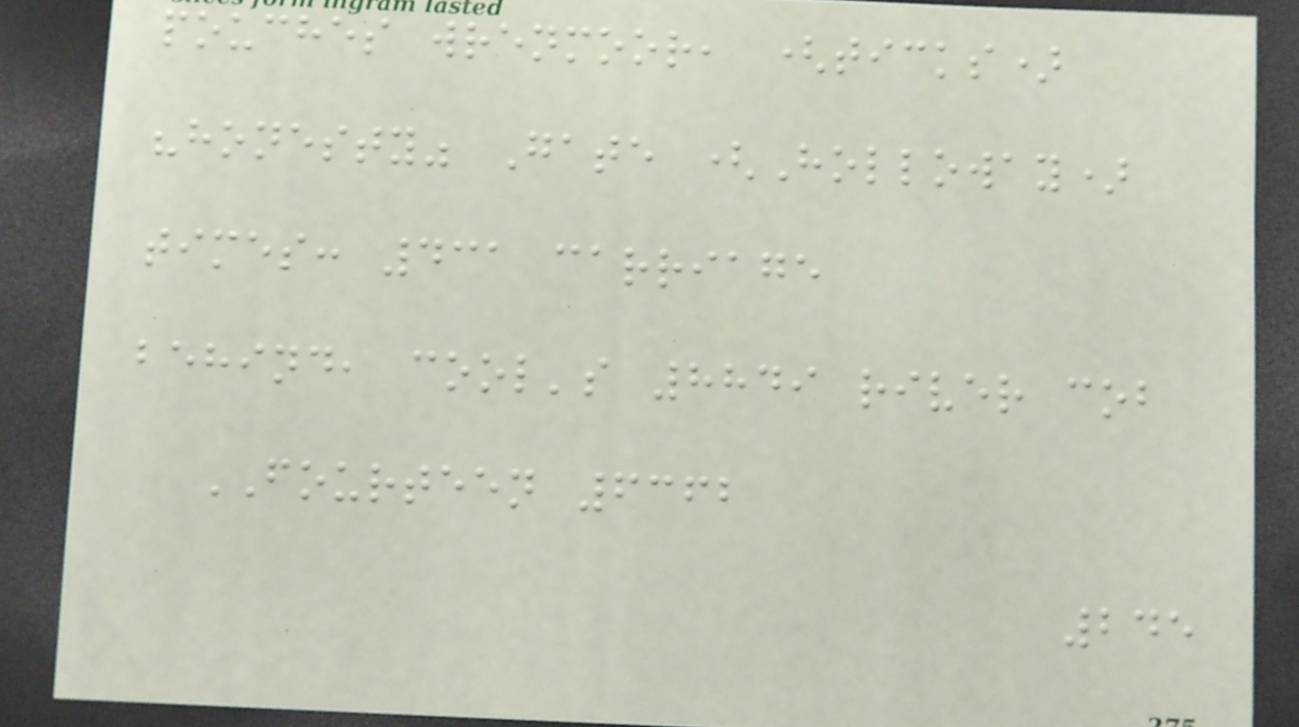pouches wrenmoor, (ticks)
"honesty" Gate (Holloway)
times: 431 carriage
behind, cool's 8849 river cob
FOURTEEN 6362
245
